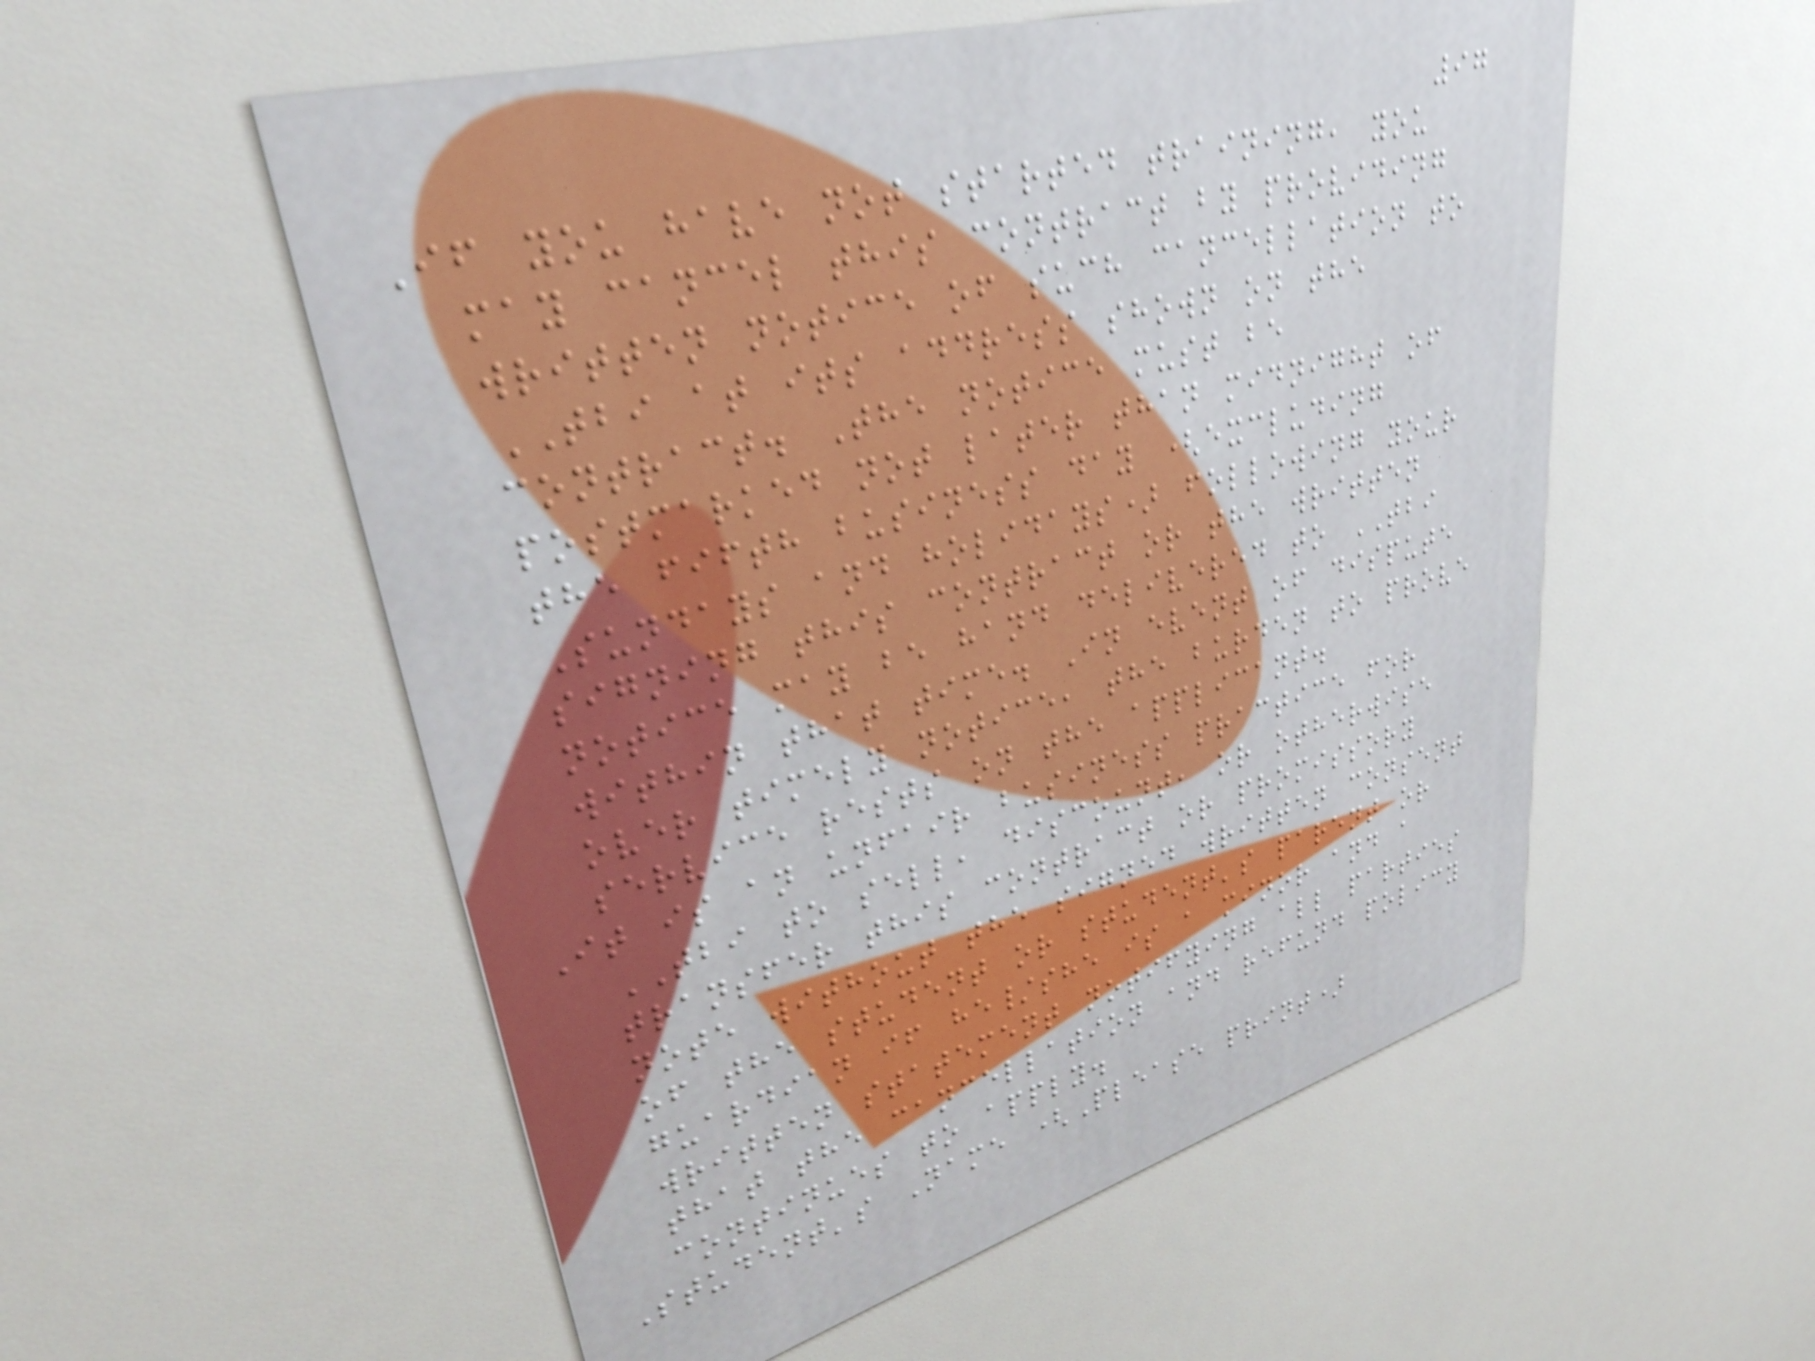97
If you have not started training, you
may cancel this contract by providing
written notice of such cancellation to
TBI at its address shown on the
contract. The notice must be
postmarked not later than midnight of
the fifth business day (excluding
Sundays and holidays) following your
signing this contract or the written
notice may be hand delivered to TBI
within that time. In event of dispute
over timely notice, the burden to prove
service rests on the applicant.
It is an unfair business practice for
TBI to sell, discount, or otherwise
transfer this contract or promissory
note without the signed written consent
of the student or student's parent or
guardian if he/she is a minor and a
written statement notifying all parties
that the cancellation and refund policy
continues to apply.
Student's Name (Please print)
